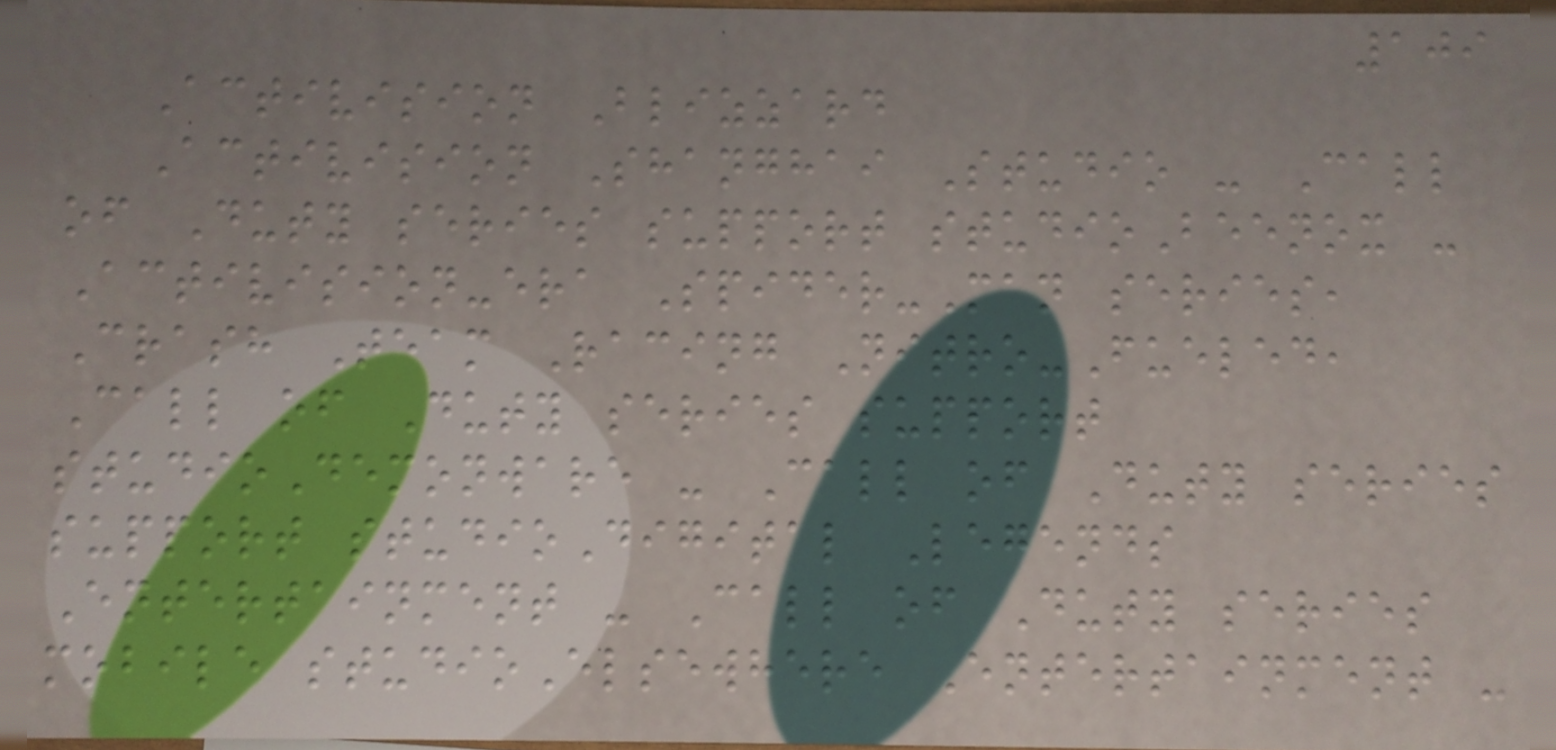109
Activision Blizzard
Activision Shanghai Studio - Call
of Duty series support studioBeenox -
Activision-era Spider-Man series,
Crash Team Racing Nitro-Fueled,
Call of Duty series support
studioDemonware - Call of Duty series
support studioDigital Legends
Entertainment - Call of Duty series
mobile studioElsewhere Entertainment -
